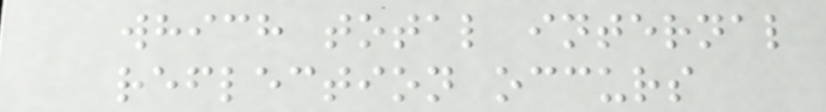which total internal
reflection occurs
